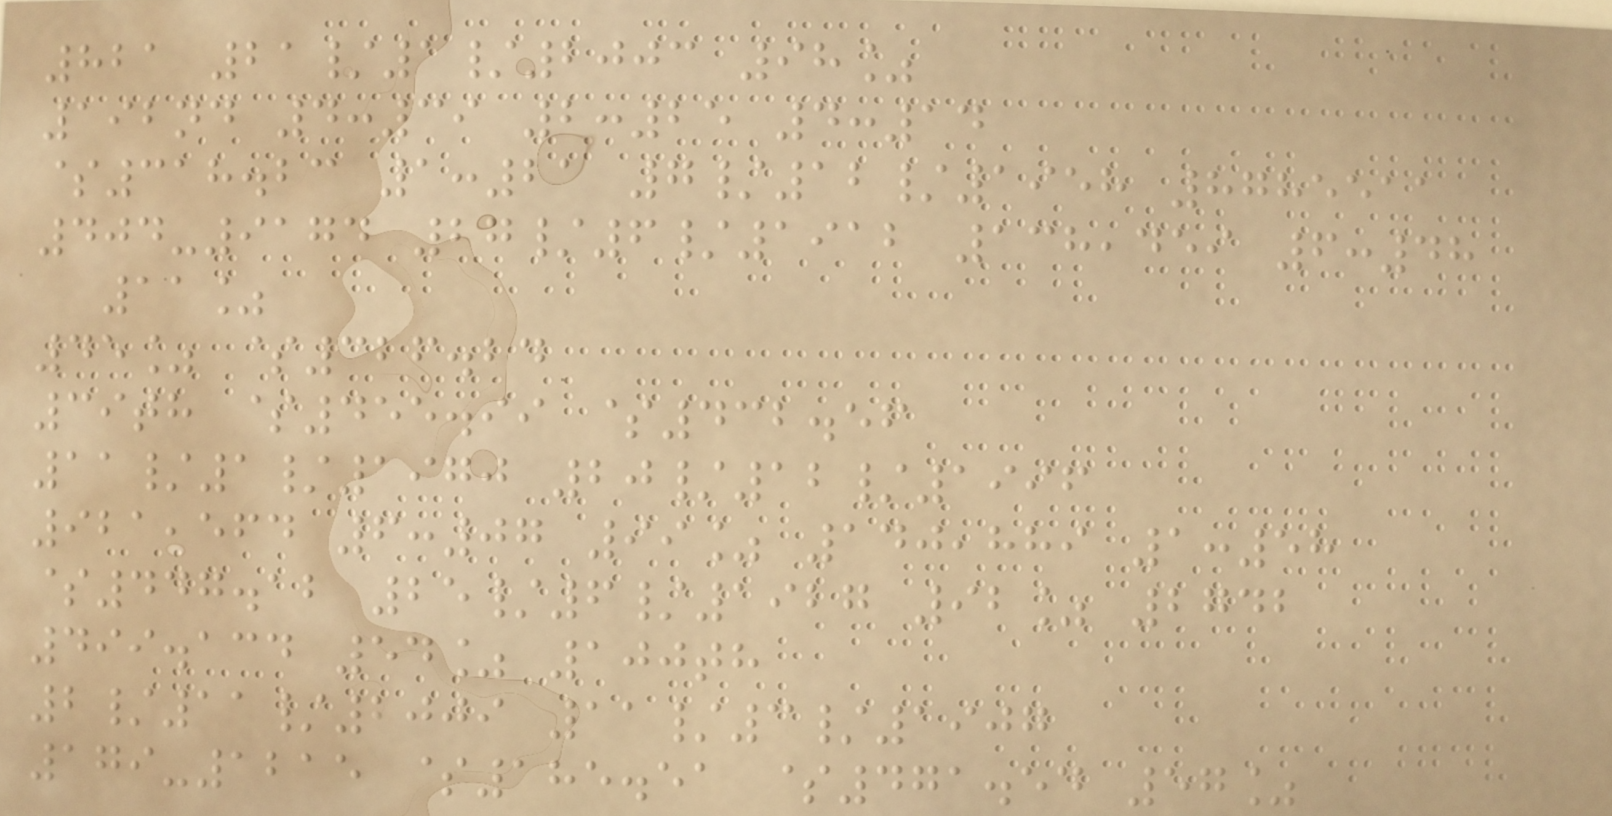821 21/1/2003 98%
192nd 4:39 2:25 4:14
$318.23 1:21 7/12/1958 8785511
404-9174 27/6/1912 138,459 6:48
11%
45% $326.24
39th $455.99 $432.56
11/1/1970 20/12/1996
921,564 6:07 99% 140,889 1:58
$447.12 25/6/1927 92% 2742
499.134 54% 100th
2/11/2009 11/3/1907
179-1215 $185.51 $471.54 57%
